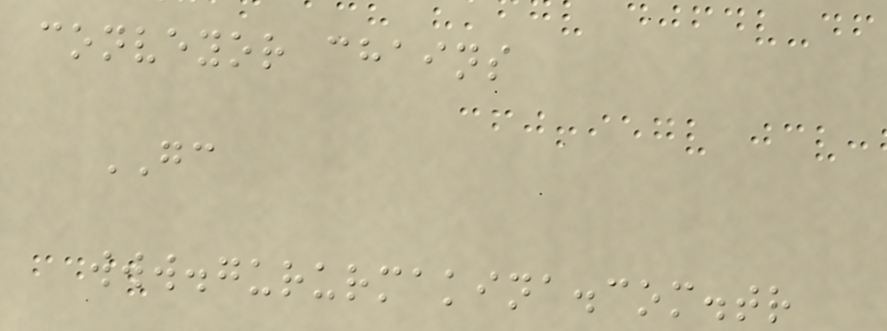conveyor chains
GC
www.gururmakina.com.tr
